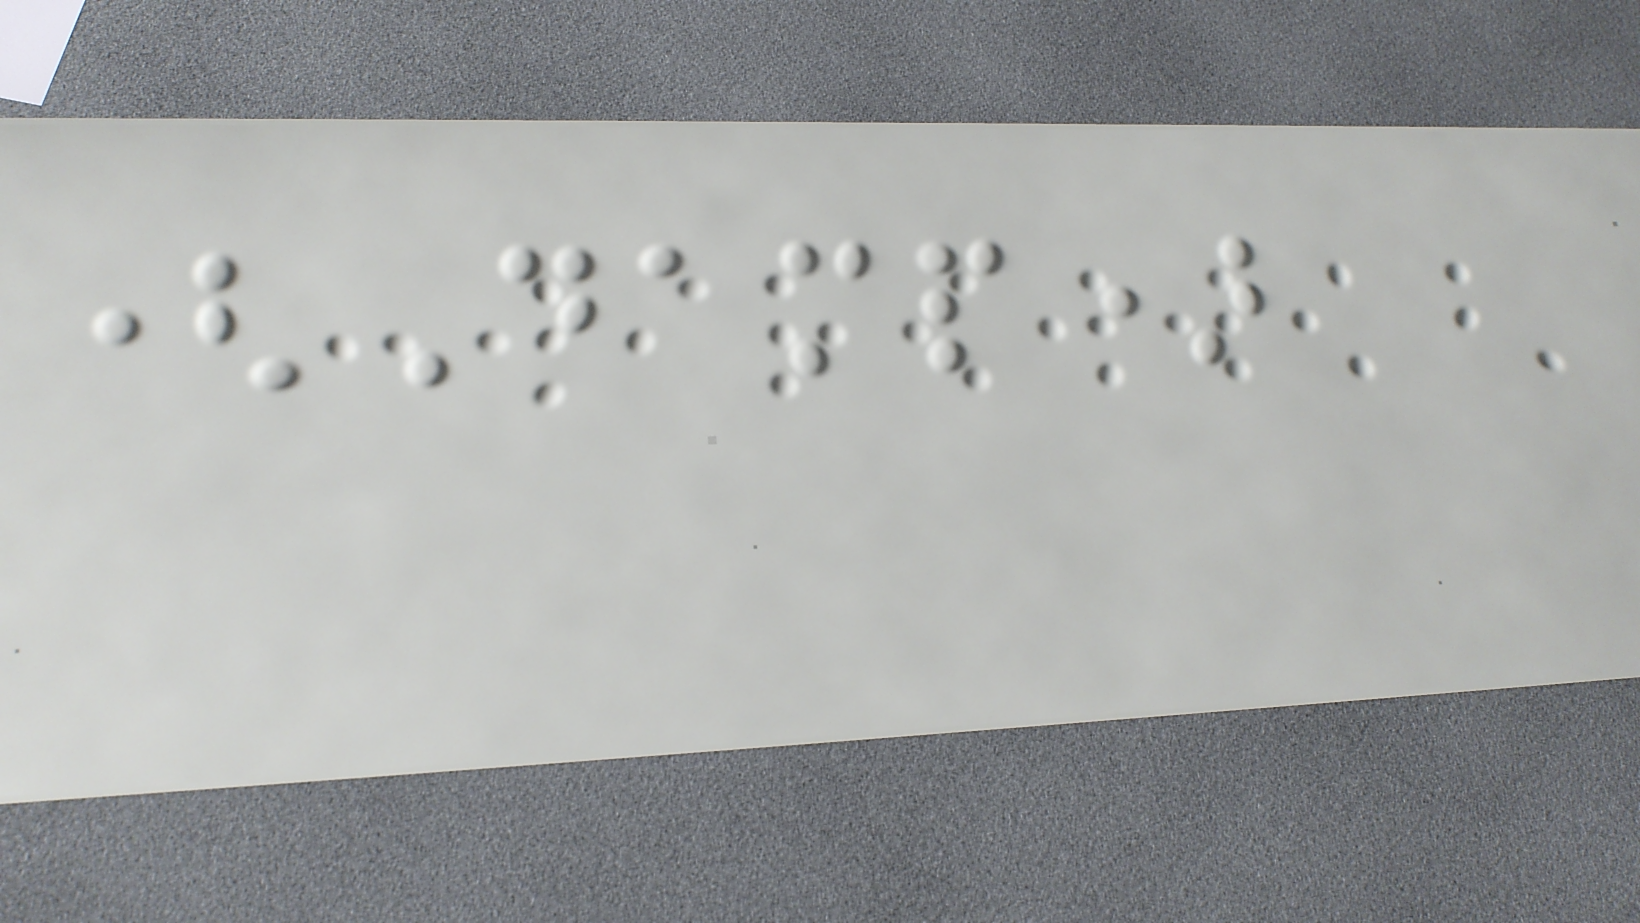(Damp)
